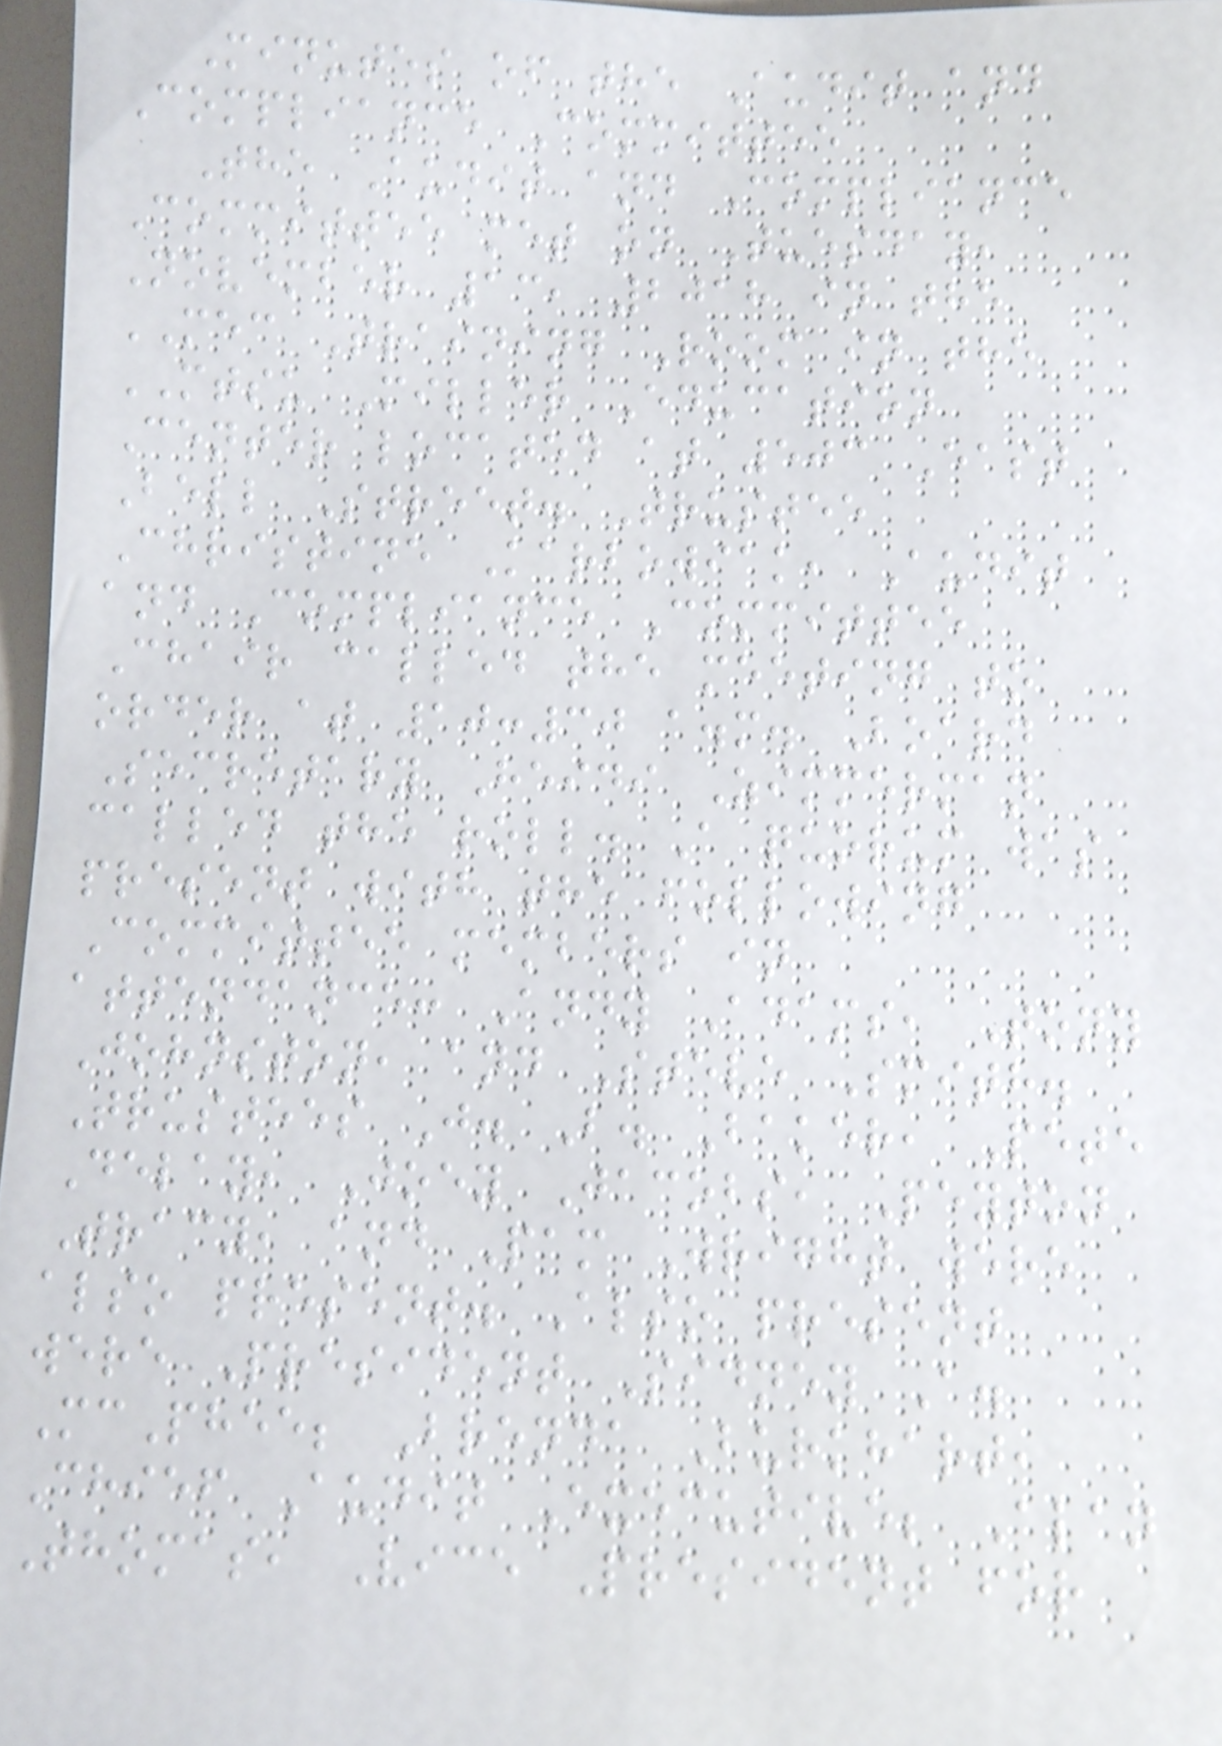Minutes of the Audit and
Compliance Committee
The Audit and Compliance
Committee met on Tuesday,
November 13, 2018 in the
MEC Training Room in the
MTSU Miller Education
Center located at 503 East
Bell Street. Trustee
Christine Karbowiak, Audit
and Compliance Committee
Chair called the meeting to
order at 10:30 a.m. Board
Secretary Heidi Zimmerman
called the roll. A quorum was
present with the following
Committee members in
attendance: Andy Adams, Tony
Johnston, and Steve Smith.
Trustees J. B. Baker, Pete
Delay, Joey Jacobs, Peyton
Tracy, and Pam Wright were
also present. Also present
were President Sidney A.
McPhee; Brenda Burkhart,
Chief Audit Executive; Alan
Thomas, Vice President for
